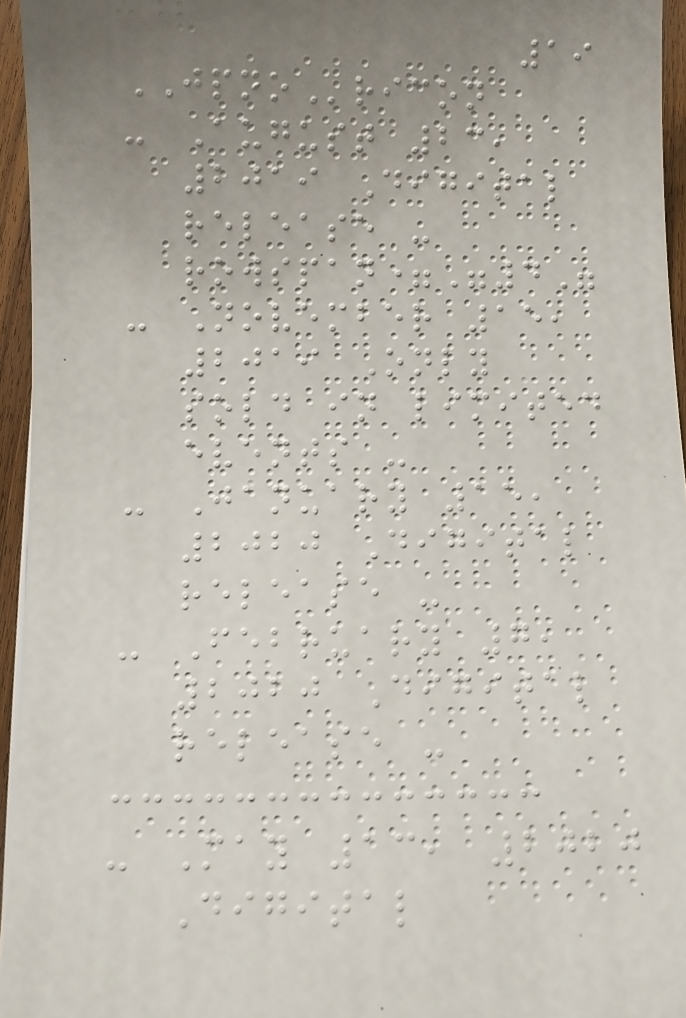19
JPNOricon
- August 23,
2019 Digital
release -
rowspan="4"
- November 15,
2019 Only
sold in limited
events -
- January 15,
2020 Digital
release -
- February 7,
2020 Digital
release -
- May 13, 2020
Digital
